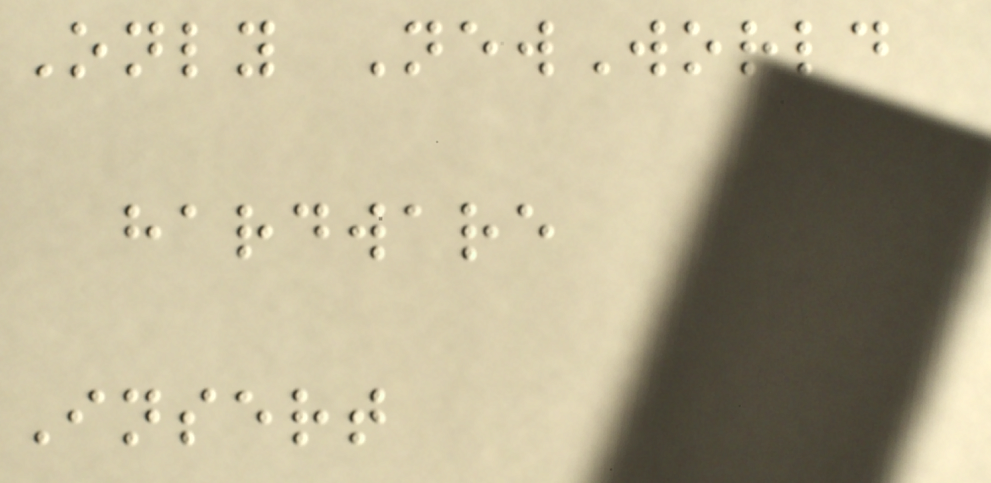Only NewWorld
hardware
Insert
